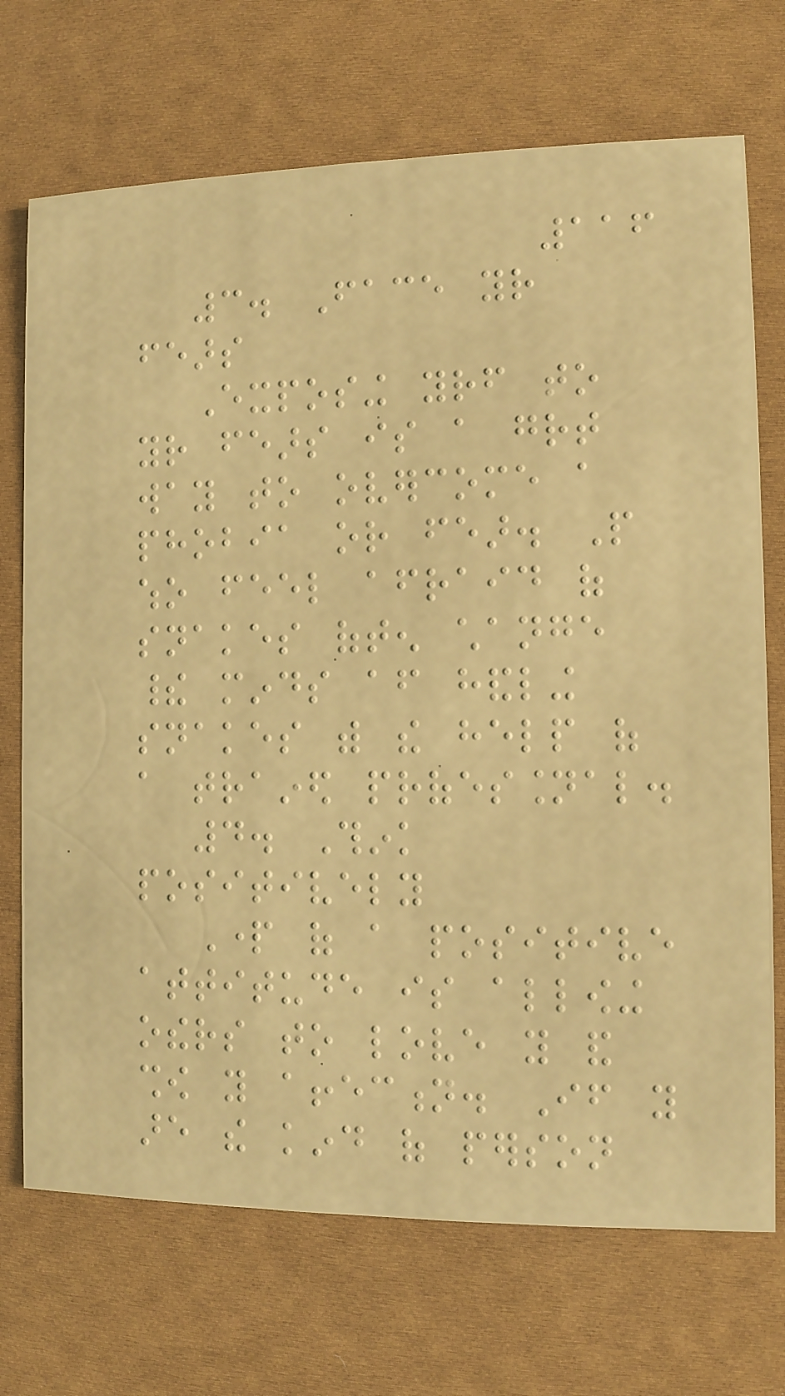116
3. Face your
fears
Exposing yourself to
your fears is a great
way to overcome a
phobia or fear. People
who feel afraid of
snakes often change
their minds after handling
snakes with the help of
a trained professional.
4. Think
positively
Part of a positive
attitude is allowing
others to love you and
show you affection. If you
are the kind of person
